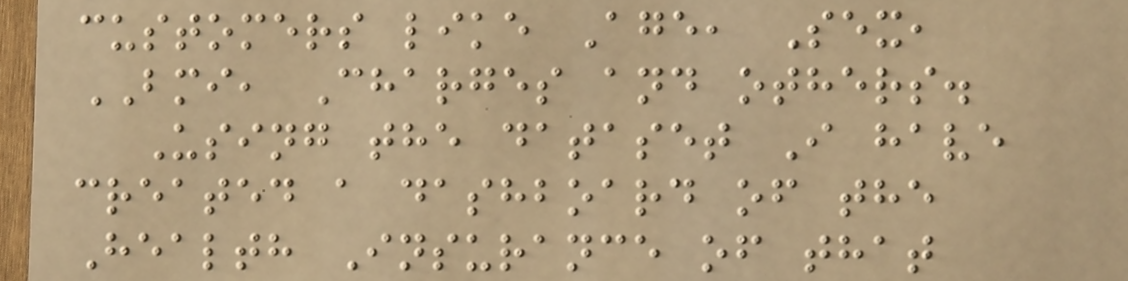customers like Age, Sex,
BMI, Charges and others.
Using the dataset I have
created a dashboard of the
Health Insurance of that
